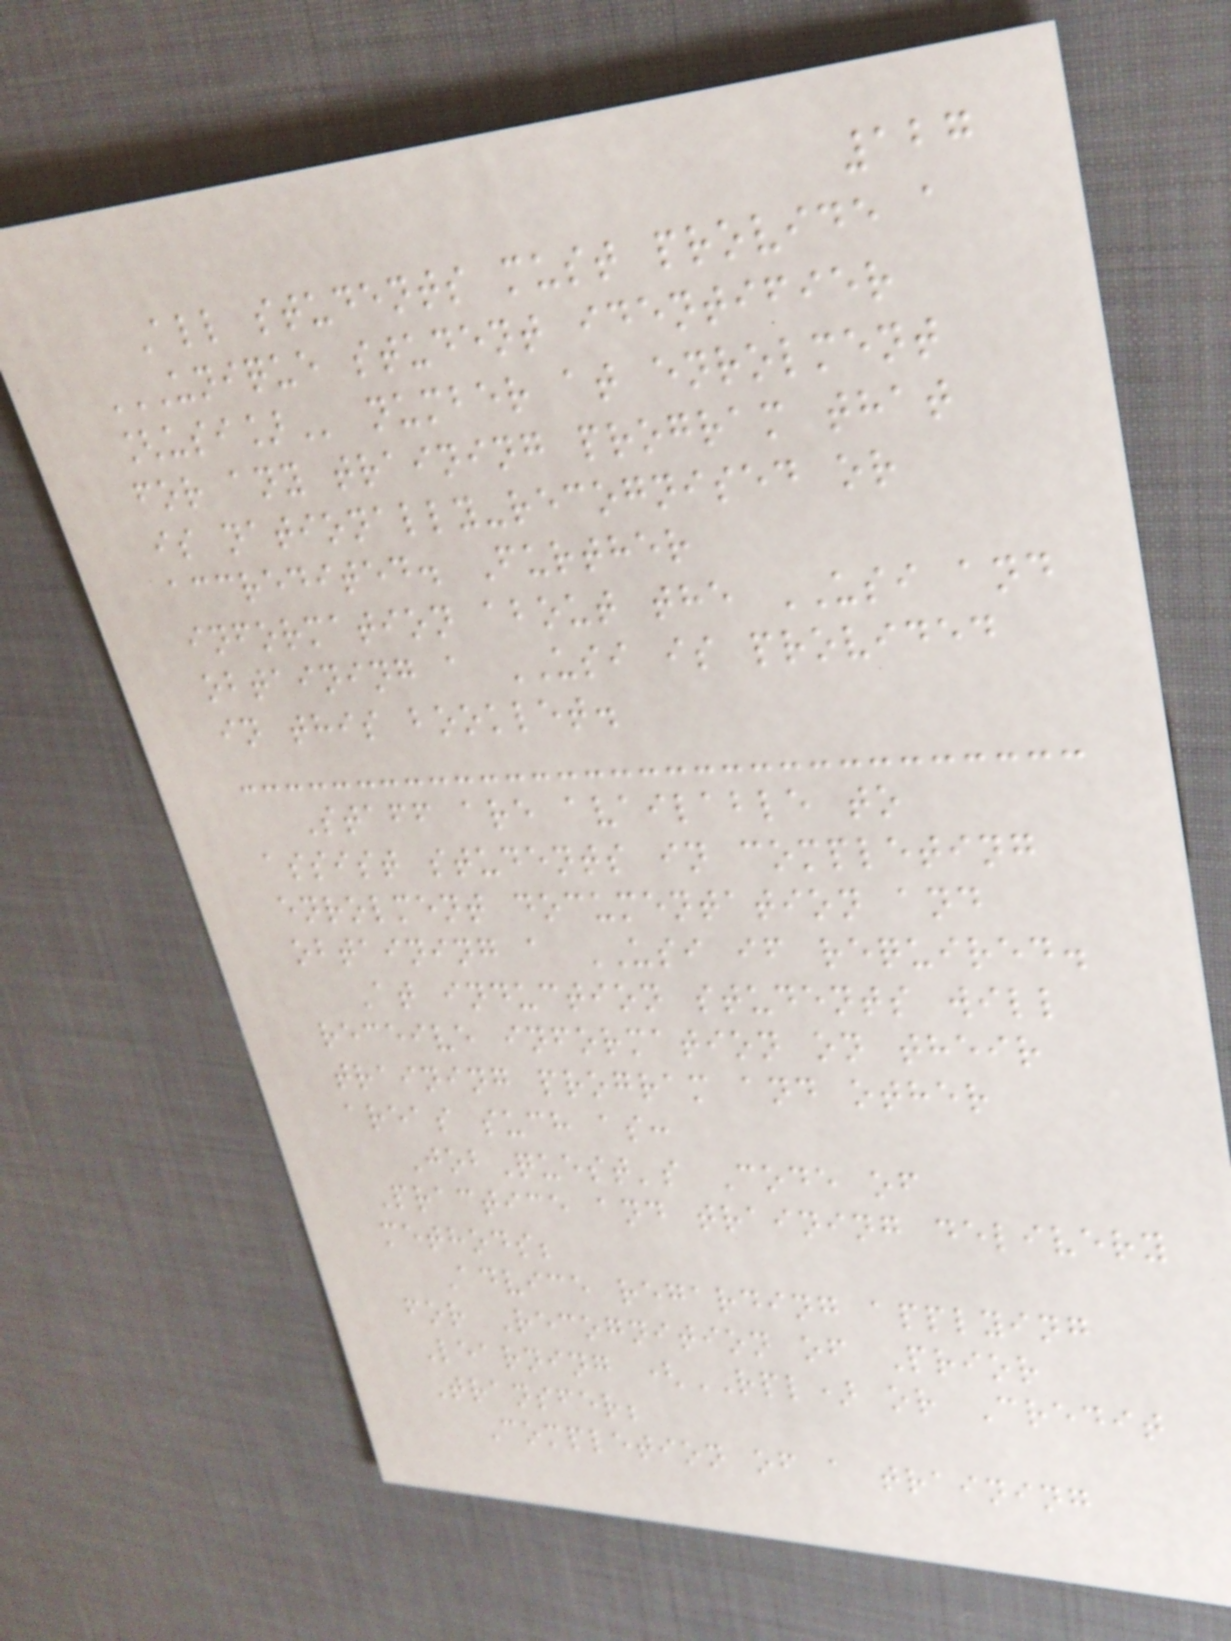127
All students must provide a
UNIQUE STUDENT IDENTIFIER
[USI] number at enrolment
for any training program that
is nationally-recognised or
accredited. Further
information about the USI and
obtaining a USI is provided
in this booklet.
Staff are available to
assist students in completing
enrolment documentation and
obtaining a USI if required.
At induction students will
receive information on their
training program and other
areas such as:
JobQuest's Code of
Practice and training delivery
methods;
Advice regarding applying
for Recognition of Prior
Learning (RPL) or Credit
Transfer;
Completion of a training
